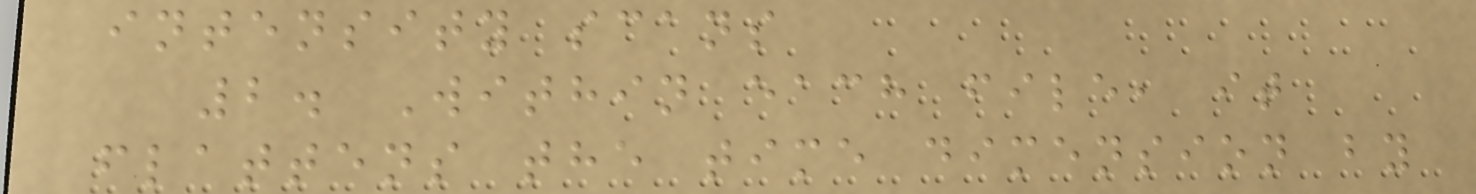intensity scans
2. Within each file, it
flattens the time dimension by
